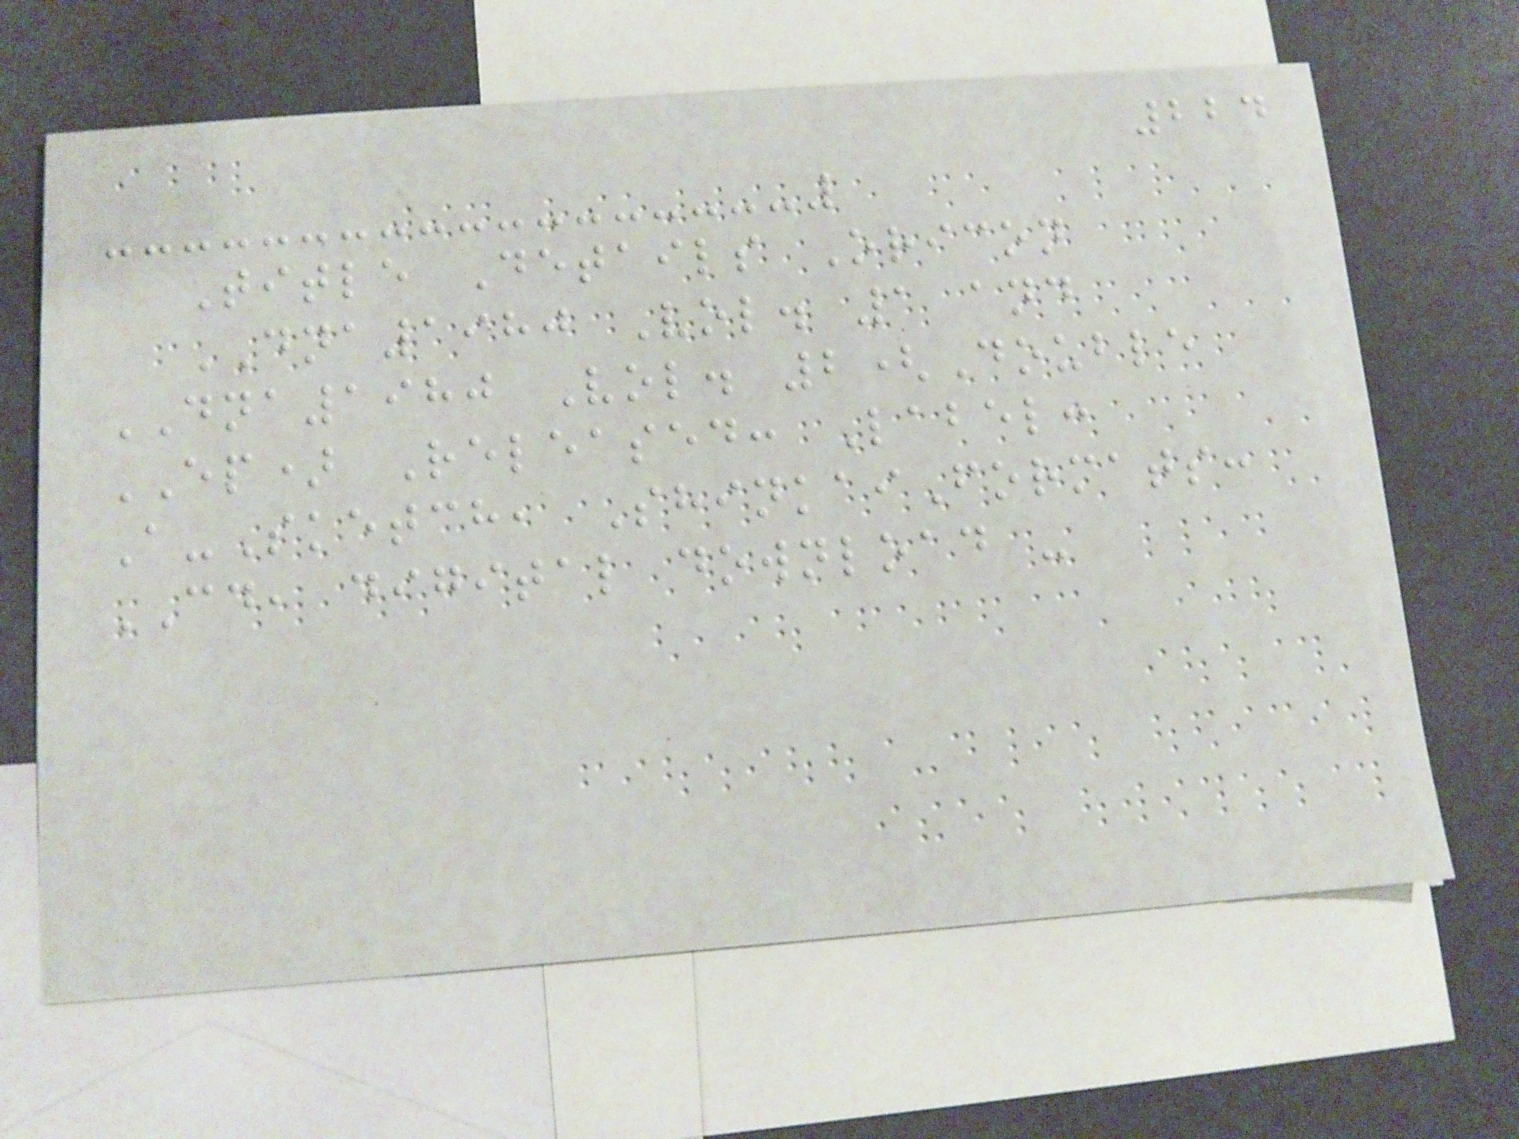224
Title Details Oricon
DNA1980 Vol. 1 and
DNA1980 Vol. 2(Double
EP) Released: Label:
A-Sketch, ShinkaiFormats:
CD, digital download -
